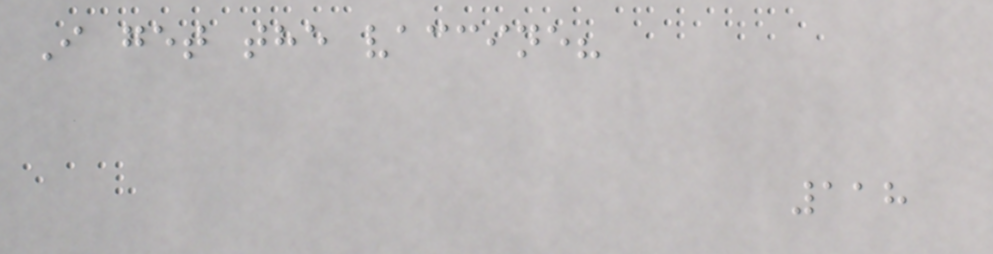I get the vaccine?
118
